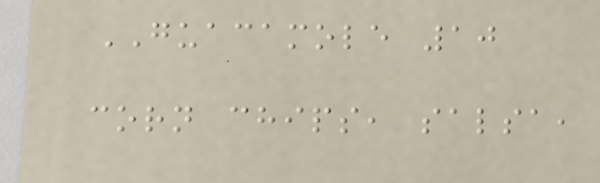GUACAMOLE 10
corn chips, salsa,
